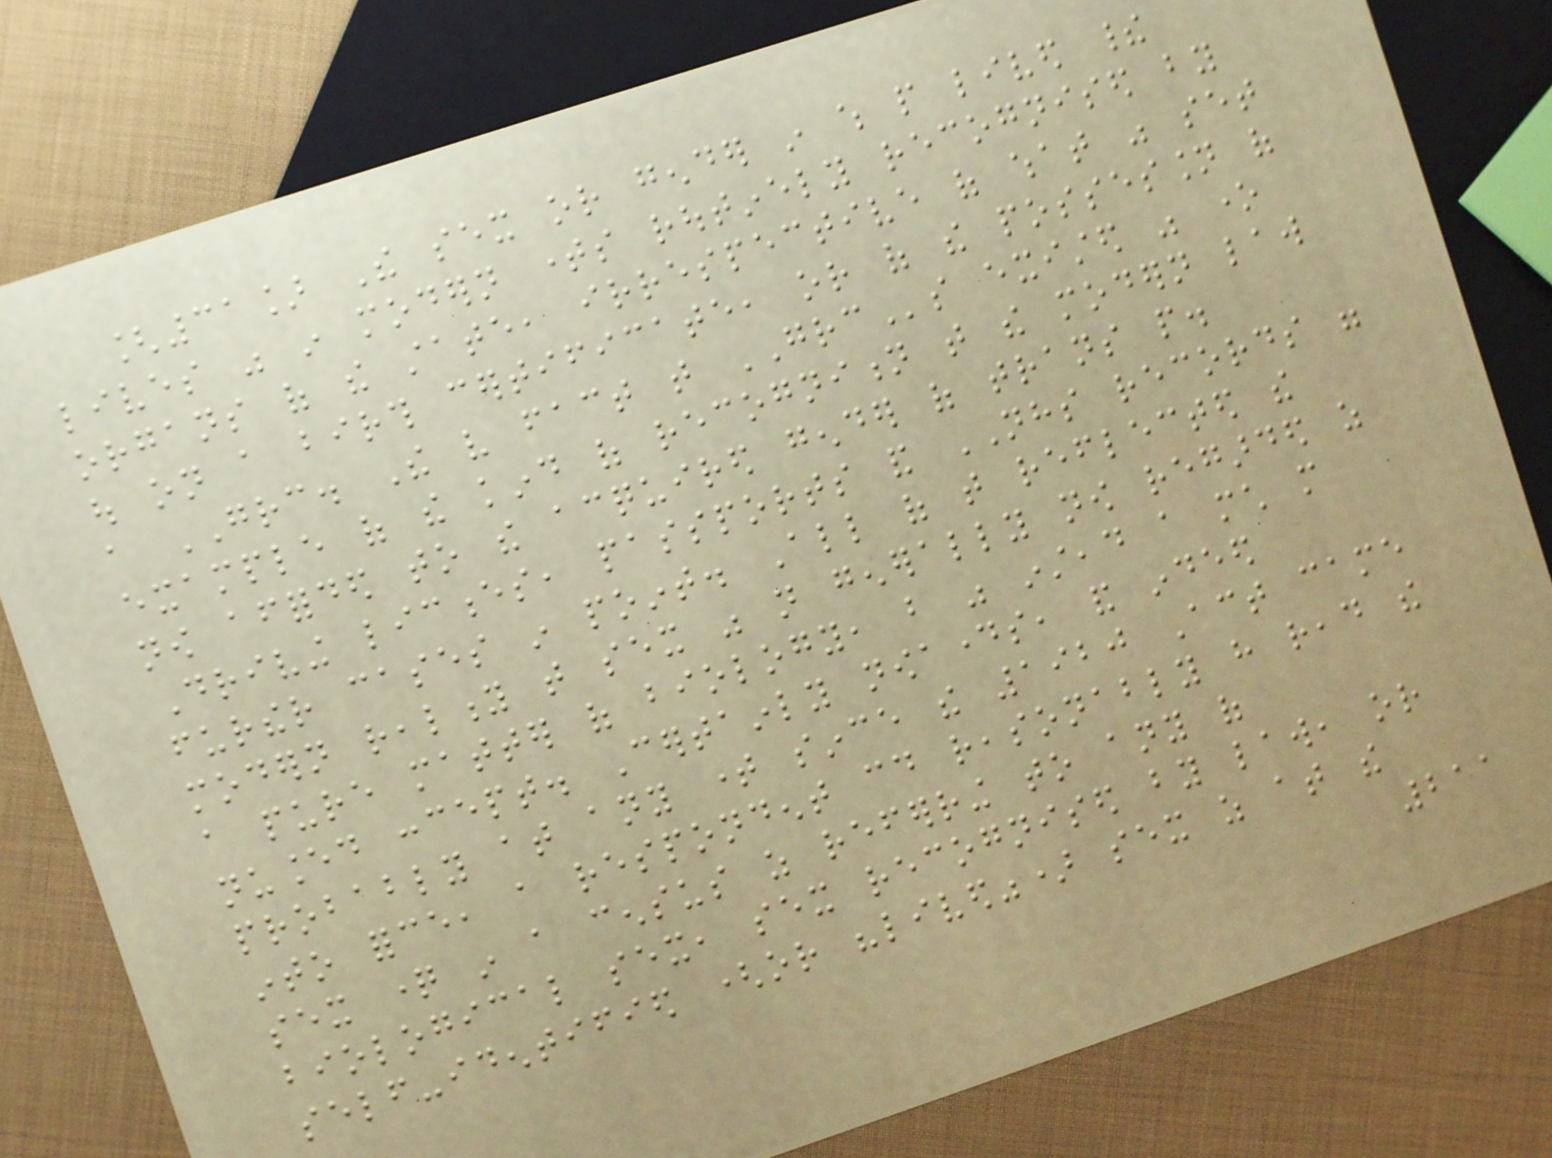[31] The sex or gender in which people lived their
lives was in modern times routinely recognised by
organs of the state, irrespective of what was set
out on a birth certificate, or of the possession of
a GRC. The very fact that GRCs existed was one
example of the kind of recognition that the modern law
now afforded to the acquired gender of trans people.
Driving licences, passports and NHS records were
further cases in point. All of that reflected the
modern reality that sex was not generally now regarded as
a pure matter of biology, but was instead a much more
nuanced concept. Certainly nowadays, and indeed
probably at any time since the 1920 Act came
into force, a respondent could reasonably have read the
sex question in a census as referring to any of
biological sex, sex recognised by law, or
self-identified (or "lived") sex as at the
211
